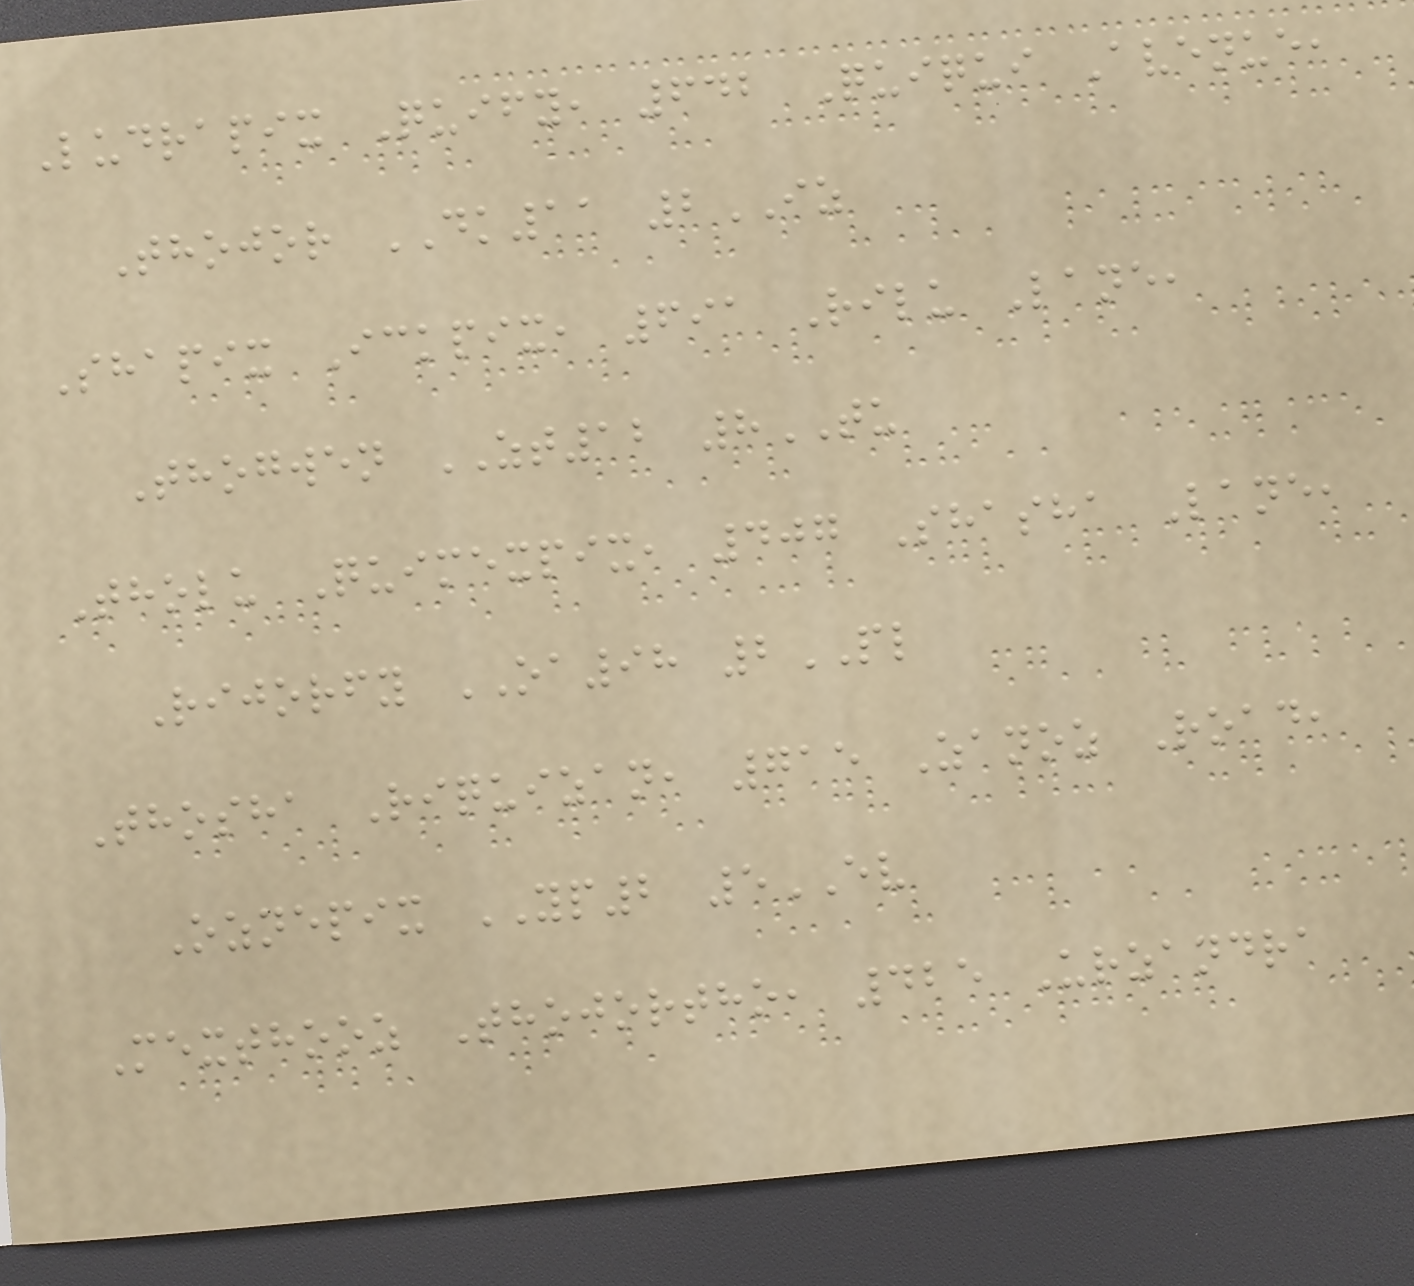Ludrapix Quify, 642 Quiqui Avenue,
Thojor DK11 2IZ
Shapix Ickpix, 691 Rilu Lane,
Thogwen ZT12 8TU
Tholu Quimexpix, 407 Shasha Lane,
Rijorfy OA98 2PL
Thosha Riquizan, 715 Zanoz Road,
Oznepix YP2 5EV
Mexthooz Thojortho, 425 Urzandra
